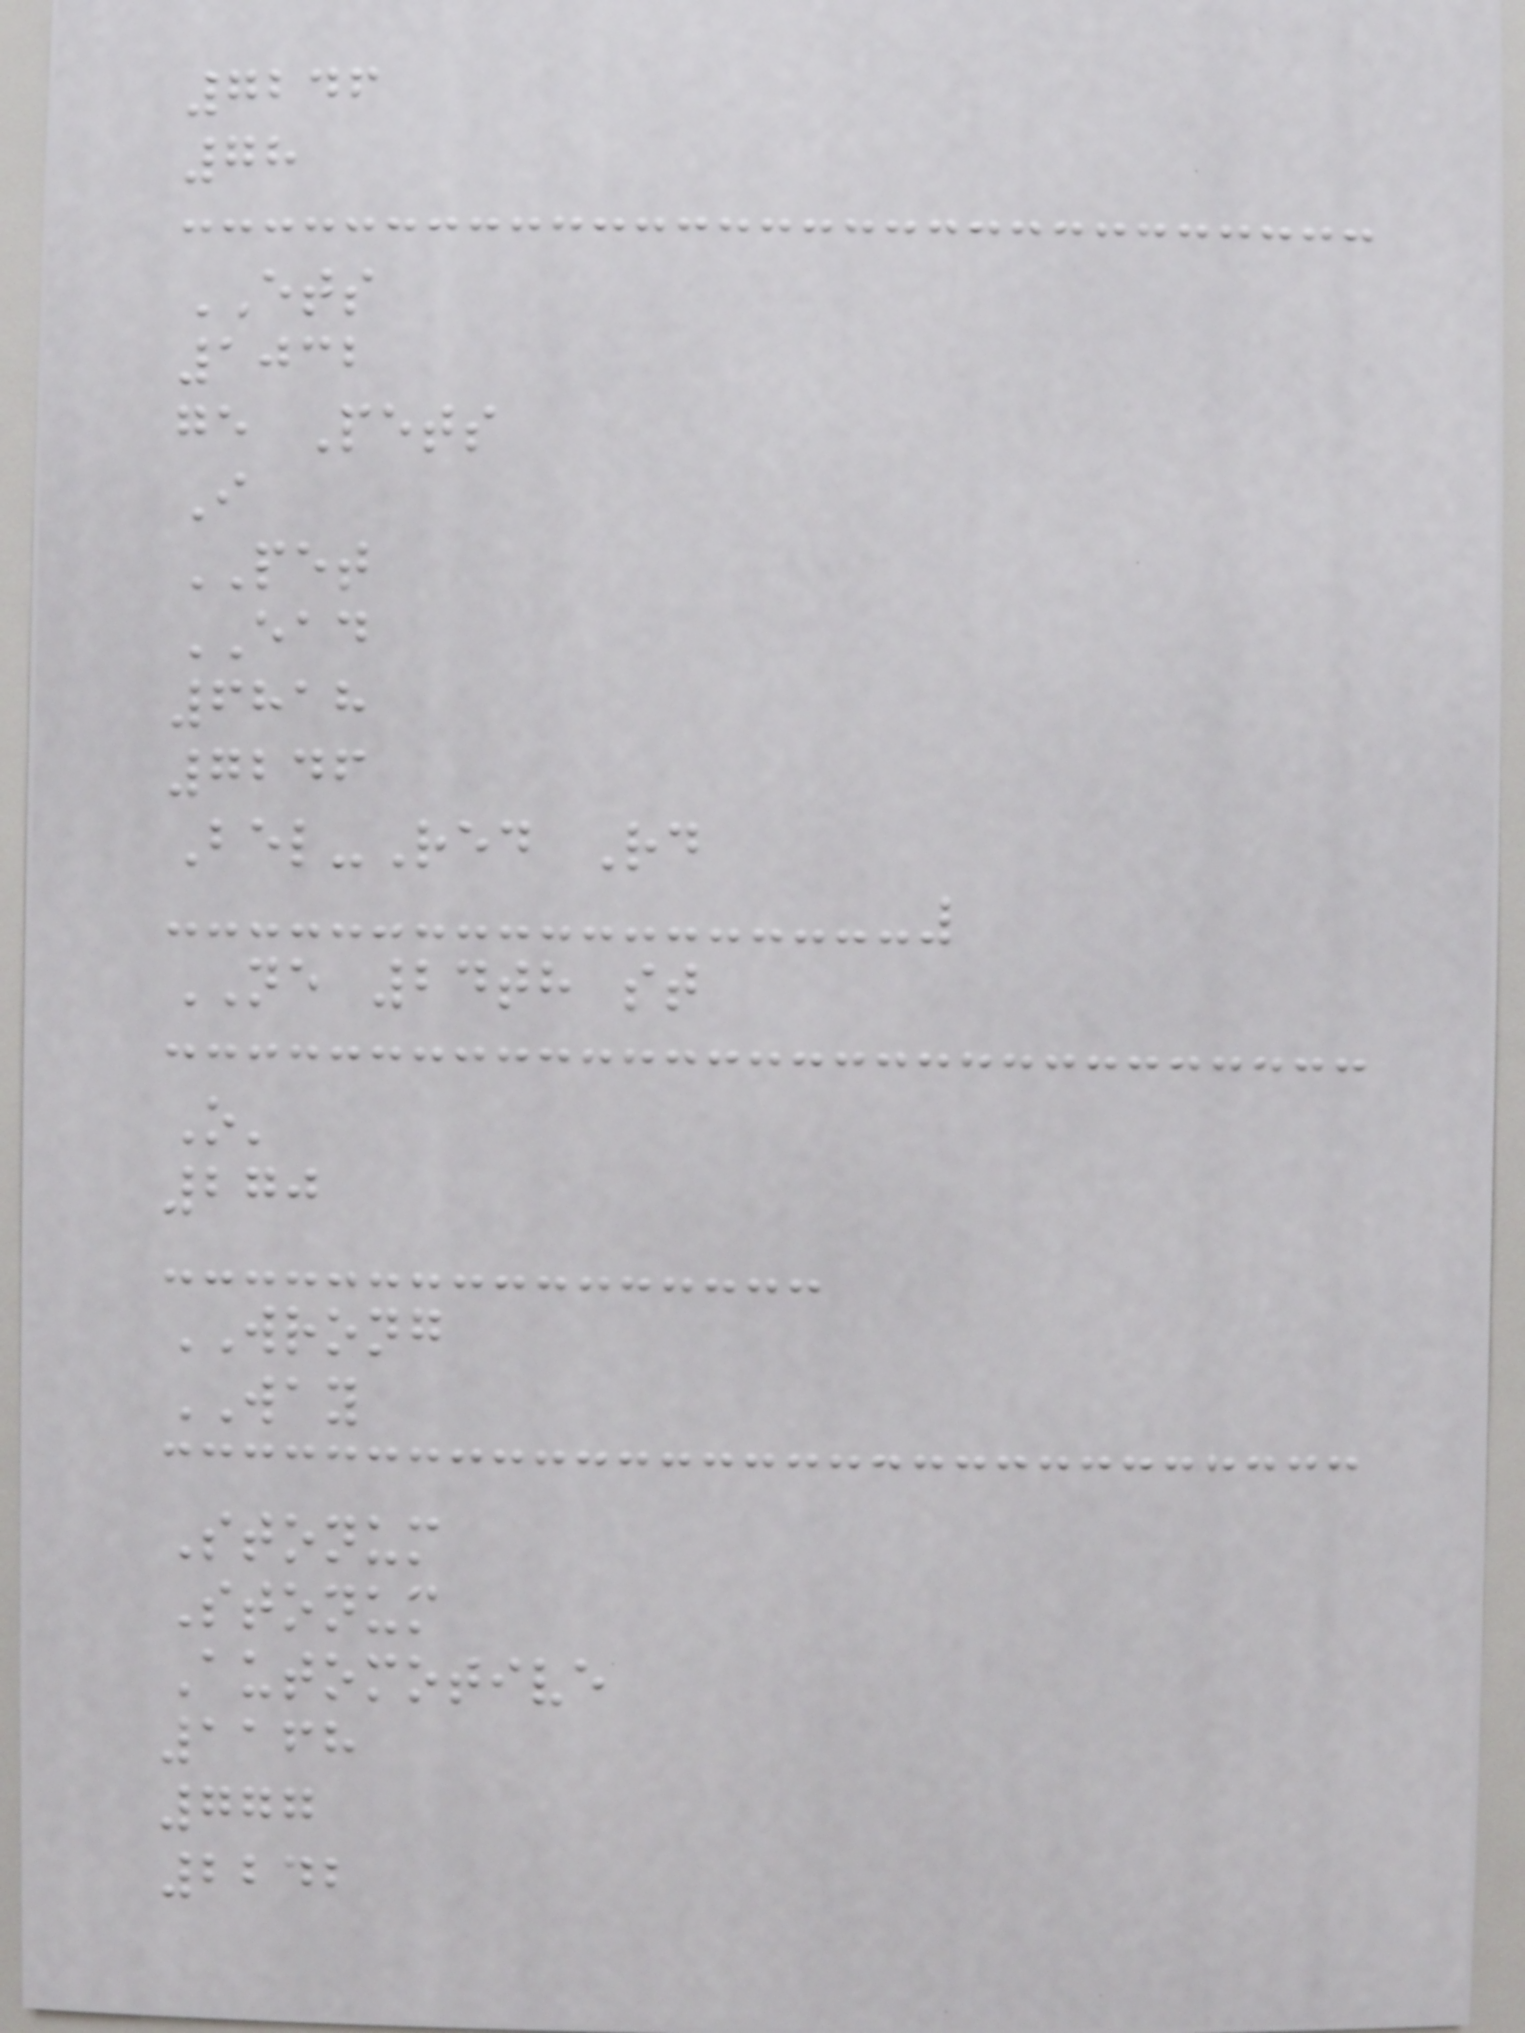7246
78
ETS
1032
ge Pets
I
PET
EAD
6818
7246
Bel-Red Rd
NE 24th st
O'
270
WRONG
WAY
Stonum
Stonum
Automotive
1168
777
2242
